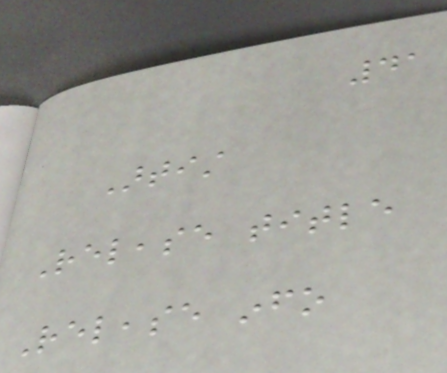41
Artist
Release title
Release info
